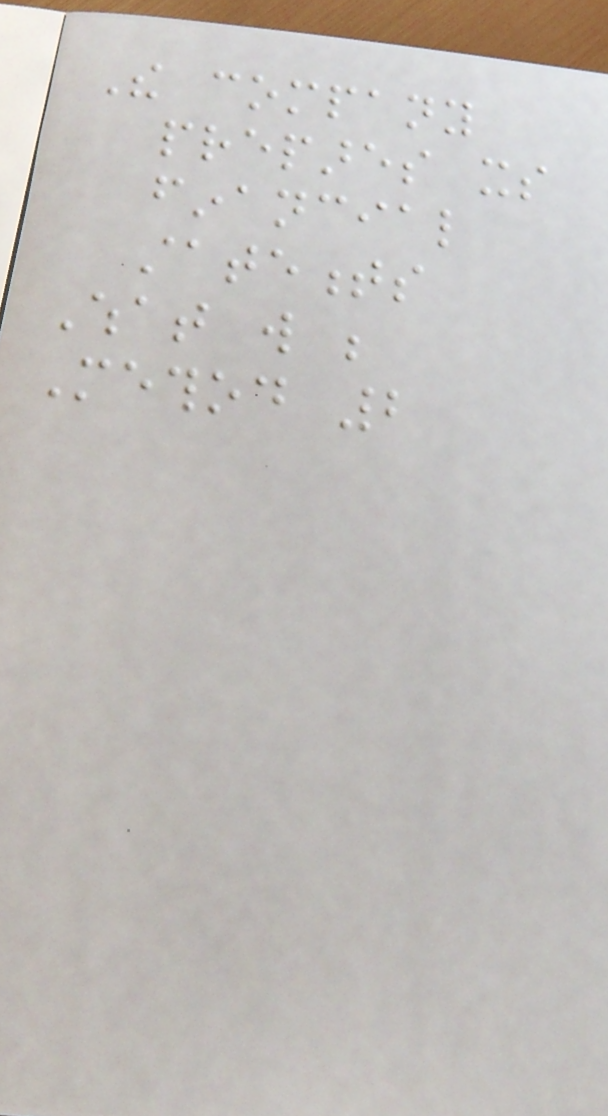The company
prepares its
financial
statements
What will be
Method 2
